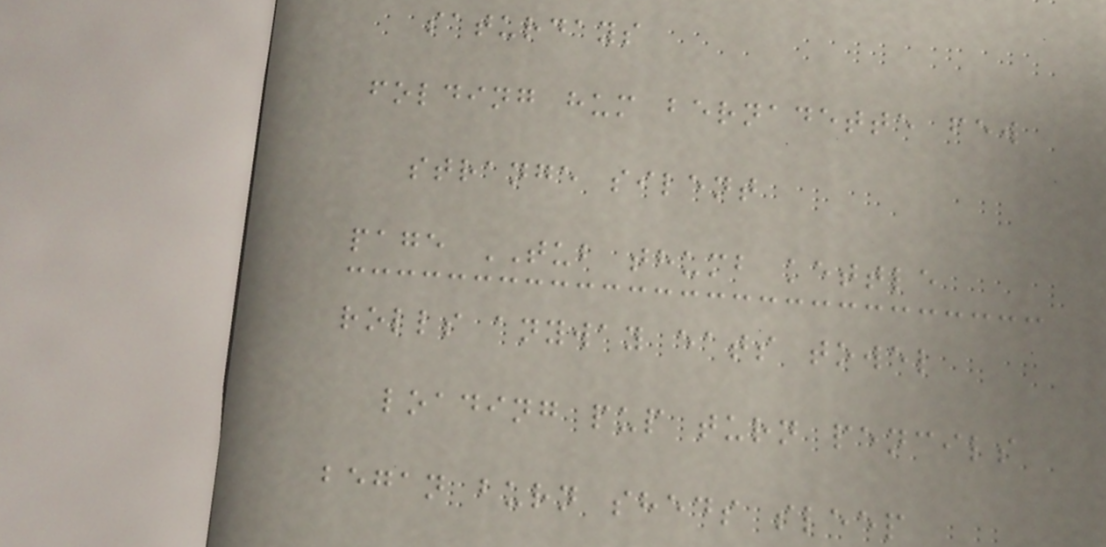saturdays
folding hum bernadette few
strange silent
page TUB thumb kettle
rolls anyway eats towel
loading pup turn pencils
began burn sheds sleep
